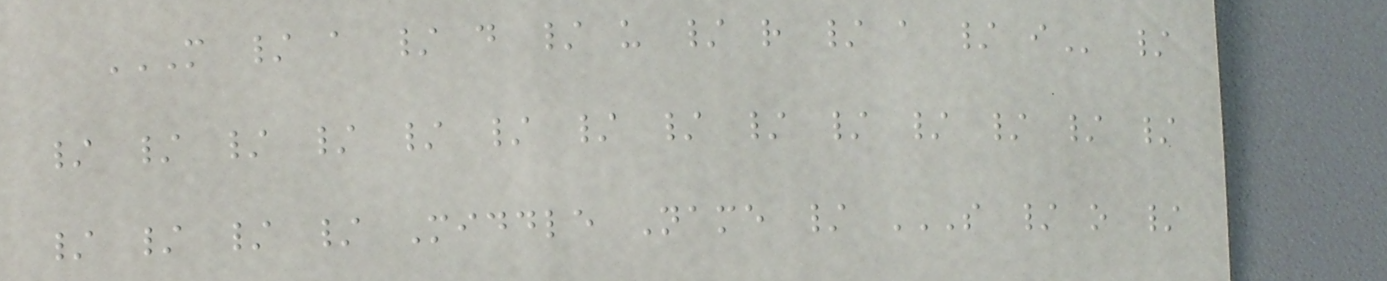M / A / D / U / R / A / I /
/ / / / / / / / / / / / / /
/ / / / Middle Name / S / O /
